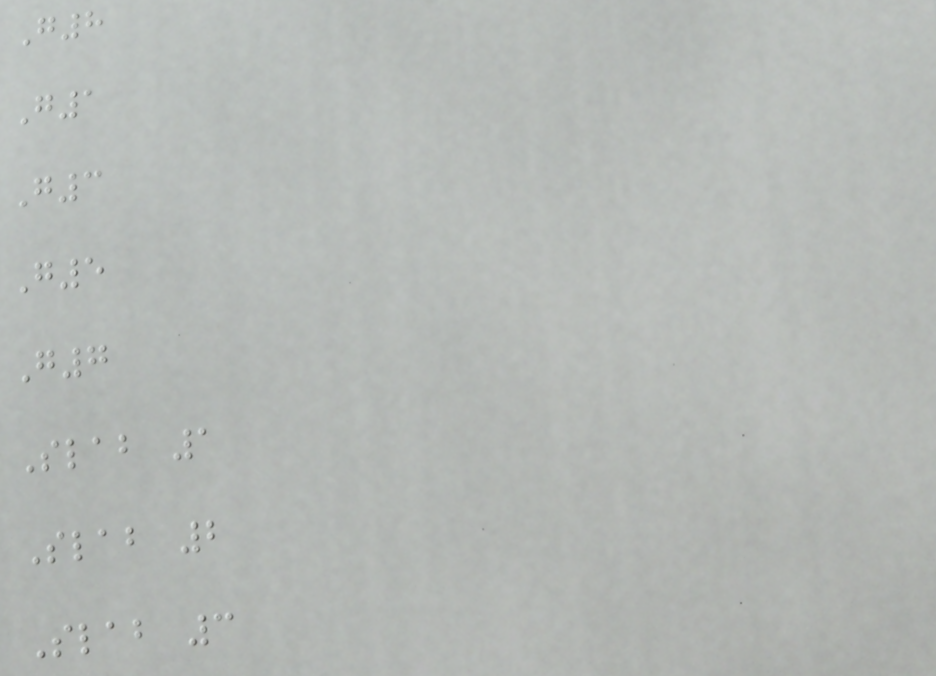G8
G1
G3
G5
G7
Slab 1
Slab 2
Slab 3
